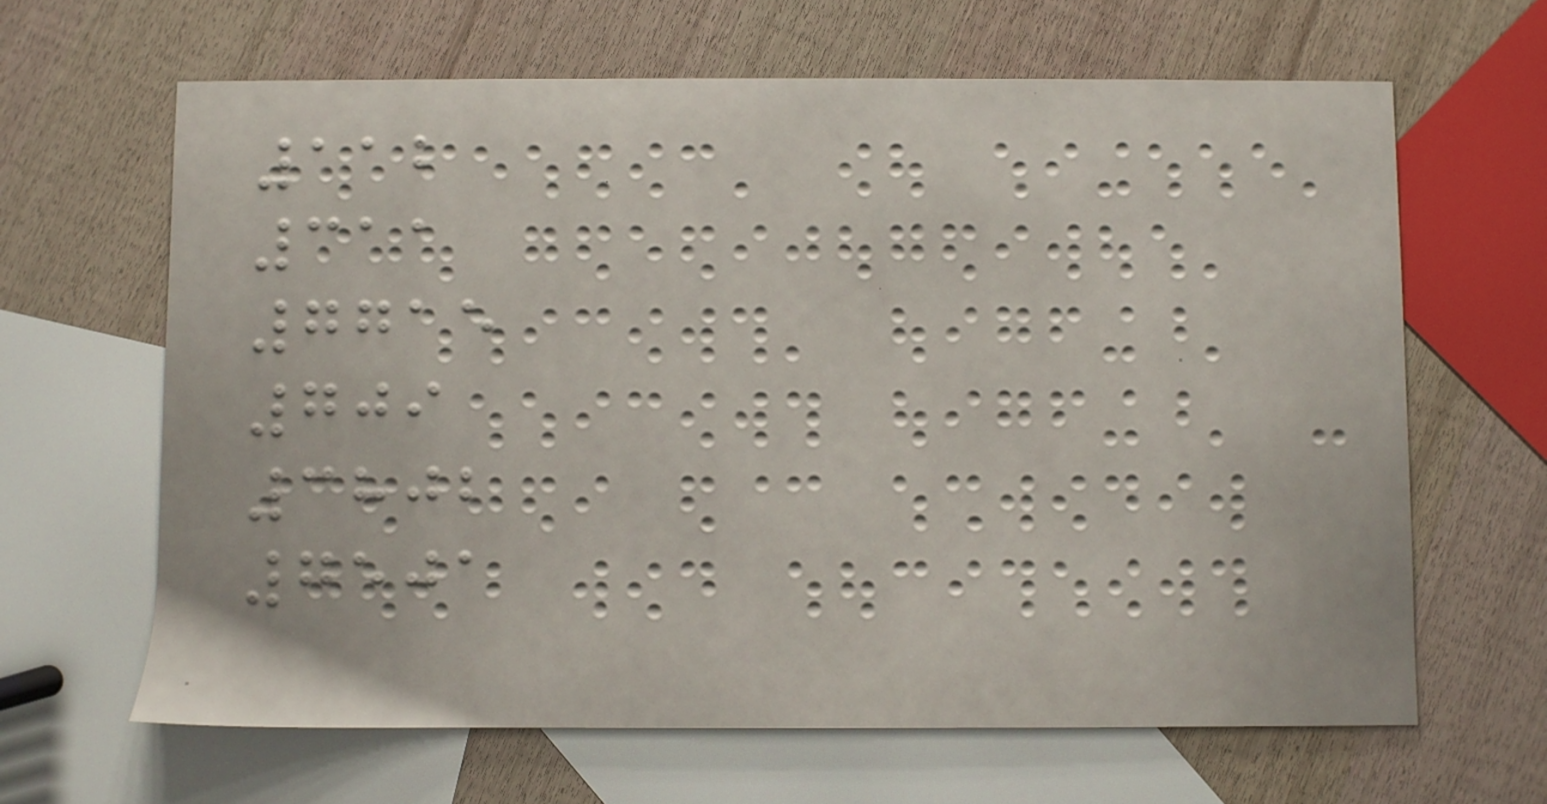112
311
7715
709
3802
7501
